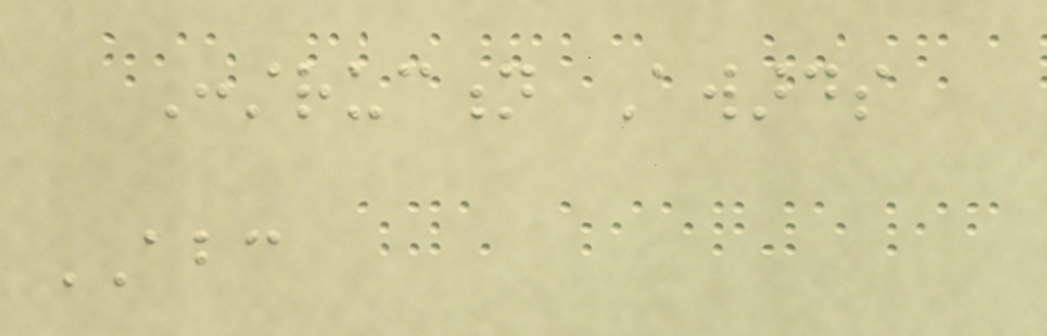Construction Awards
ABC
